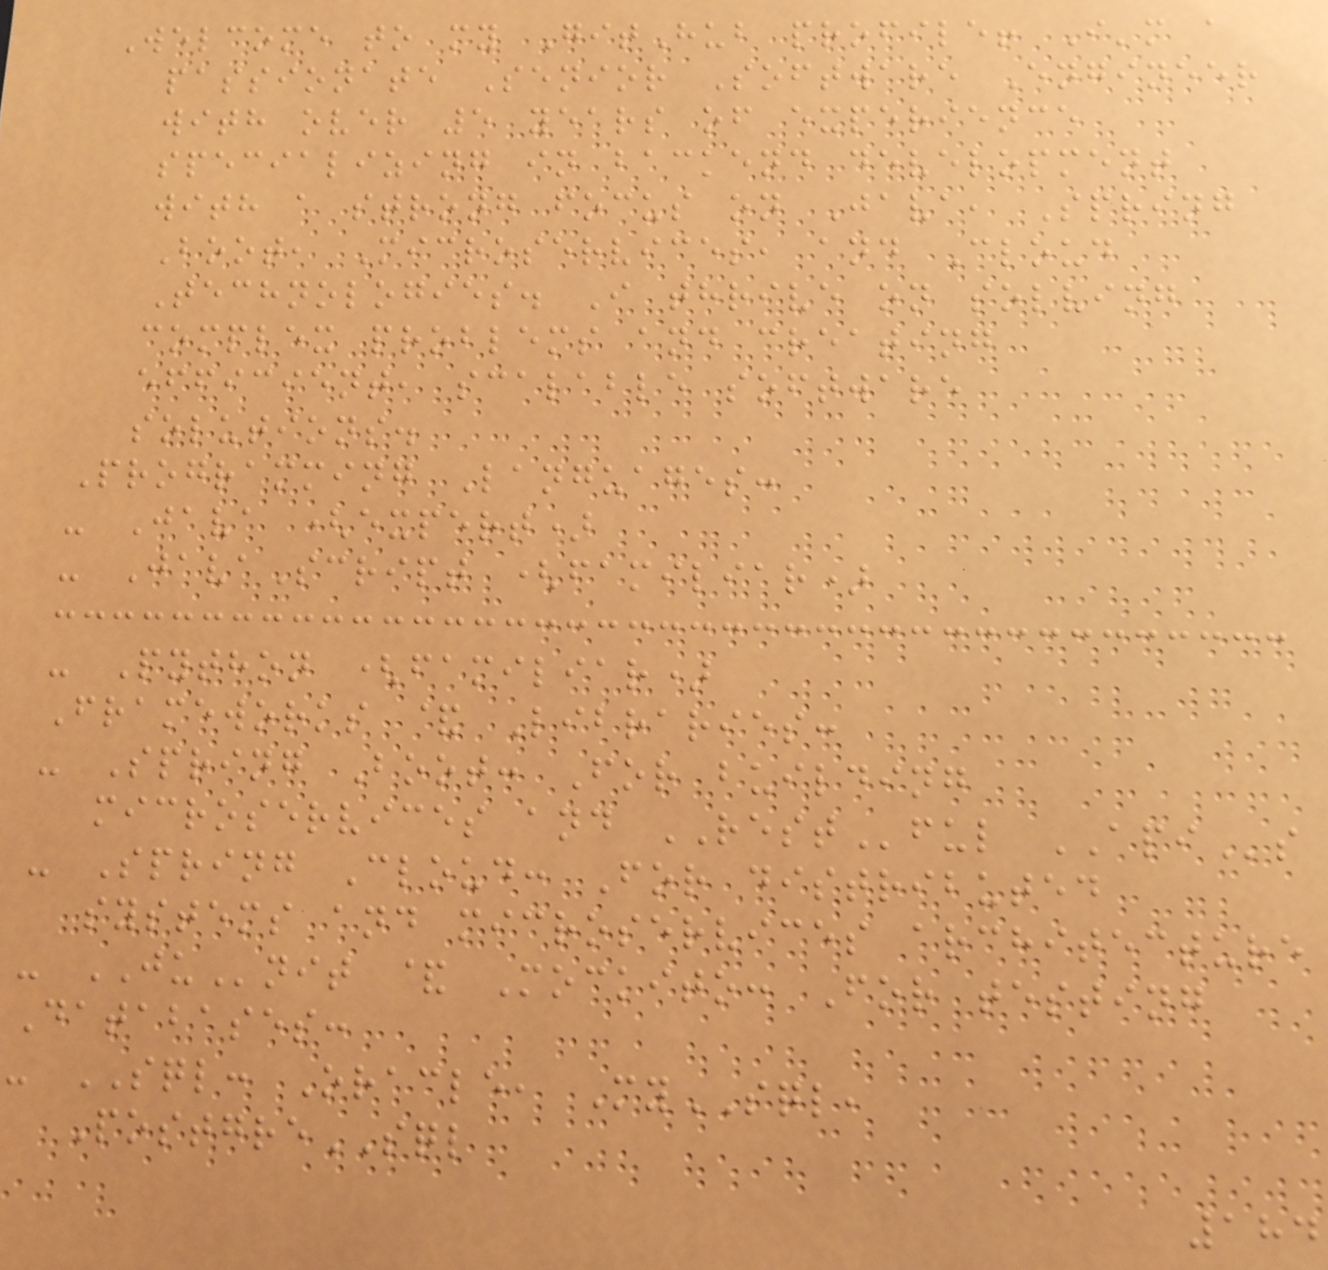Welcome to my GitHub profile! I'm a
passionate Senior Software Engineer
with over 5 years of experience
specializing in backend development
with a strong focus on Java, Spring
Boot, Microservices, and Cloud
Technologies. I thrive on solving
complex problems and creating
efficient, scalable software
solutions.
Programming Languages:
- Java (expert)
- JavaScript (familiar)
- Python (familiar)
Frameworks & Libraries:
- Spring Boot: For building
microservices and RESTful APIs
- Spring Cloud: For distributed
systems and microservices architecture
- JUnit & Mockito: For testing
Databases:
- SQL: Oracle, MySQL,
PostgreSQL
184
